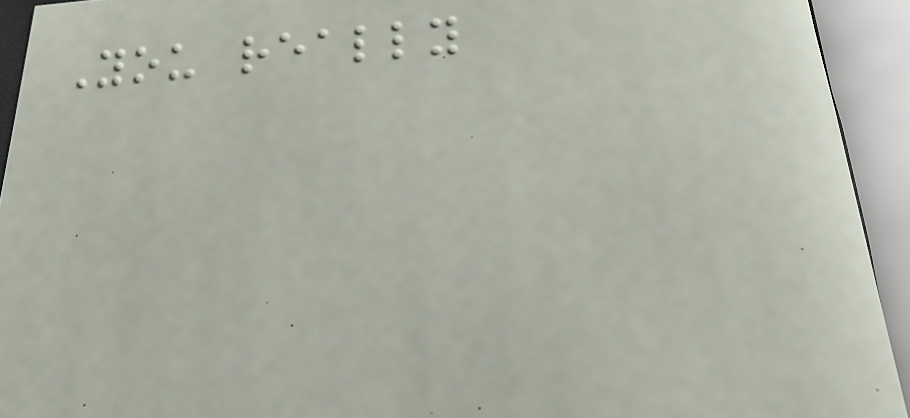You really
